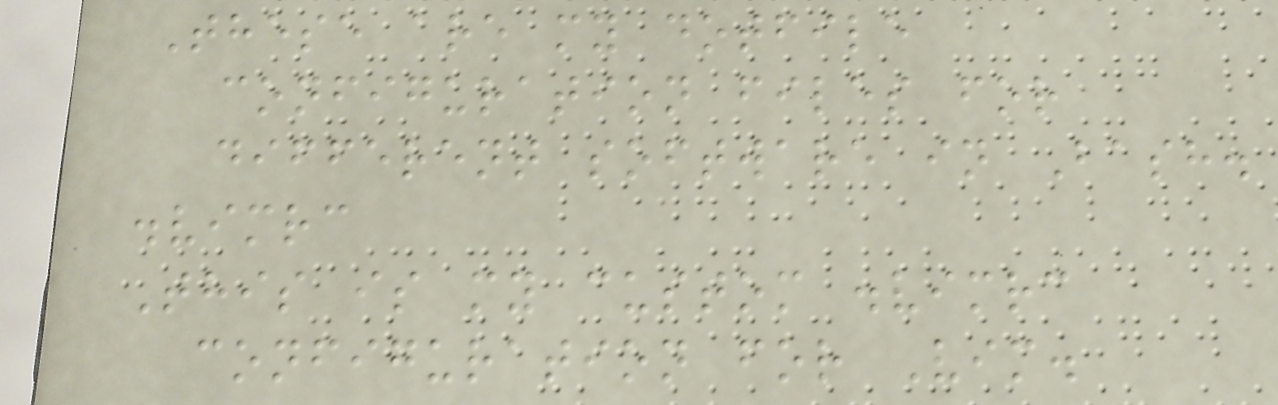These are my dotfile
configuration files for
different software in Bash.
.vimrc
This is my custom .vimrc
configuration for Vim.
